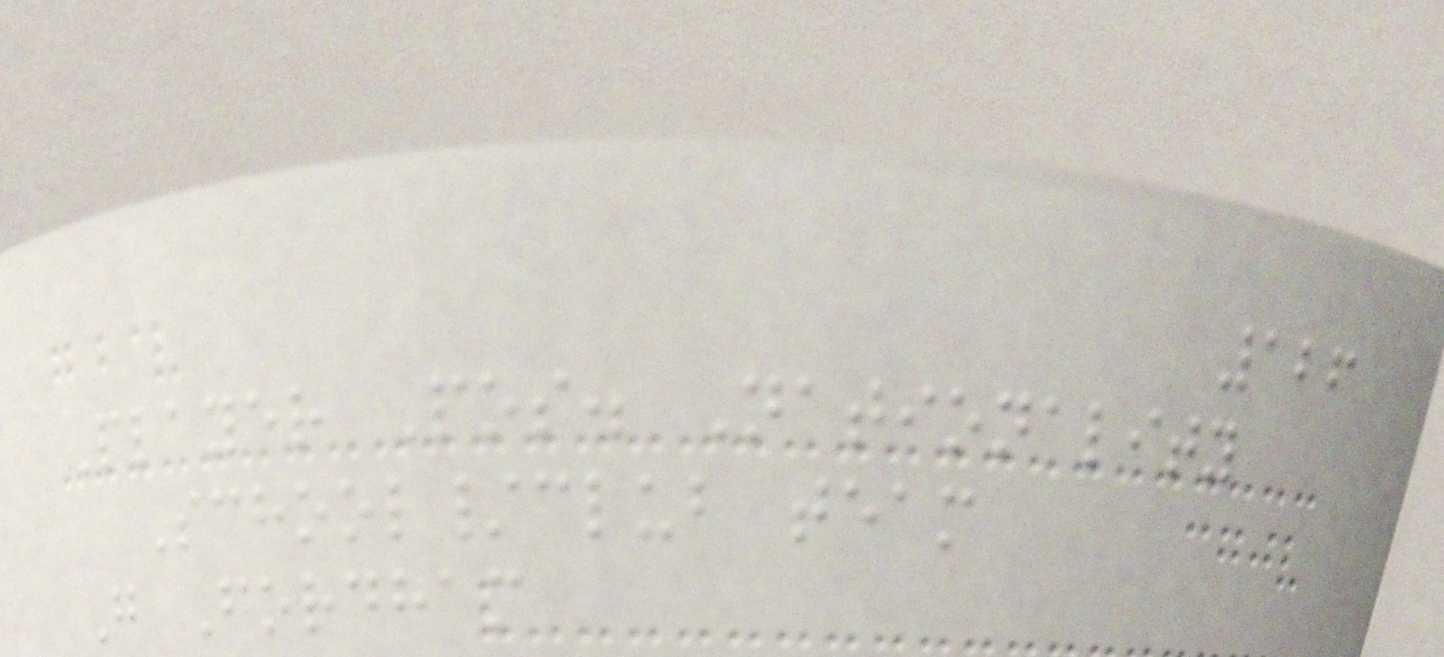126
Player Pos. Nationality
School/club team
G Fordham
